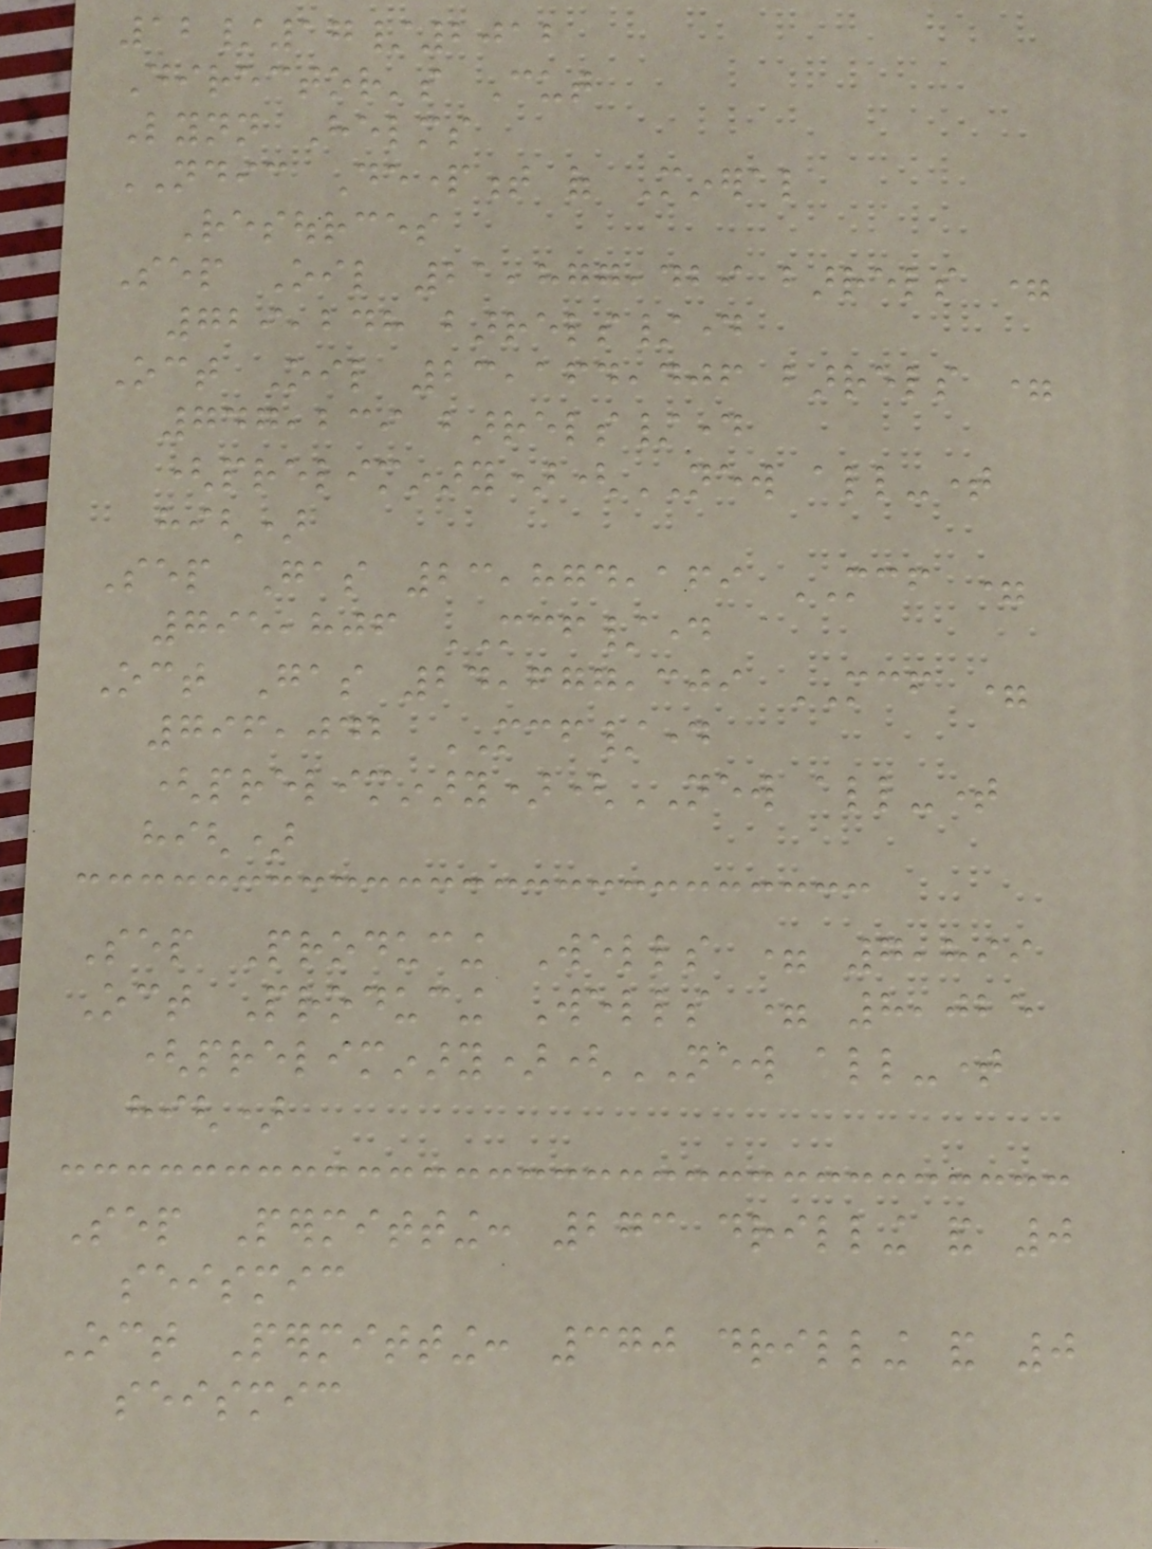12/17/2012
Director's Cut
Lynn Helms
NDIC Department of Mineral
Resources
Sep Oil 21,877,429 barrels =
729,248 barrels/day
Oct Oil 23,164,406 barrels =
747,239 barrels/day
(preliminary)(NEW all-time
high)
Sep Gas 23,874,169 MCF =
795,806 MCF/day
Oct Gas 24,677,309 MCF =
796,042 MCF/day
(preliminary)(NEW all-time
high)
Sep Producing Wells = 7,899
Oct Producing Wells = 8,025
(preliminary)(NEW all-time
high)
Sep Permitting: 273 drilling and 0
seismic
Oct Permitting: 370 drilling and 0
seismic
